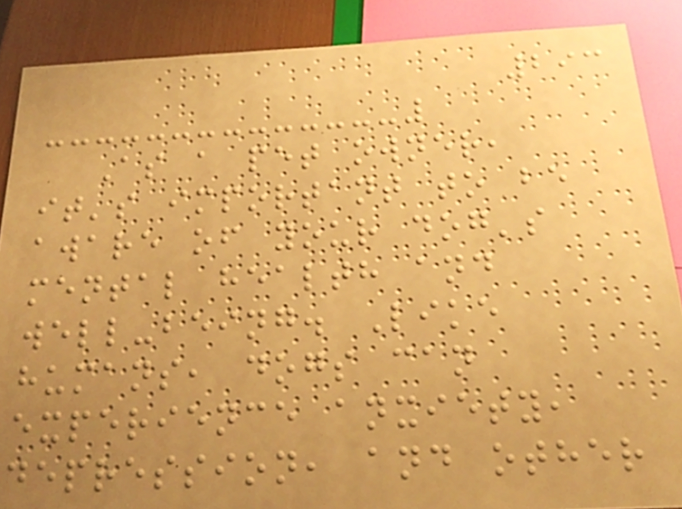293
As a pet owner,
it's important to be
aware of your dog's
mental health and
well-being. Like
humans, dogs can
experience anxiety,
depression, and other
